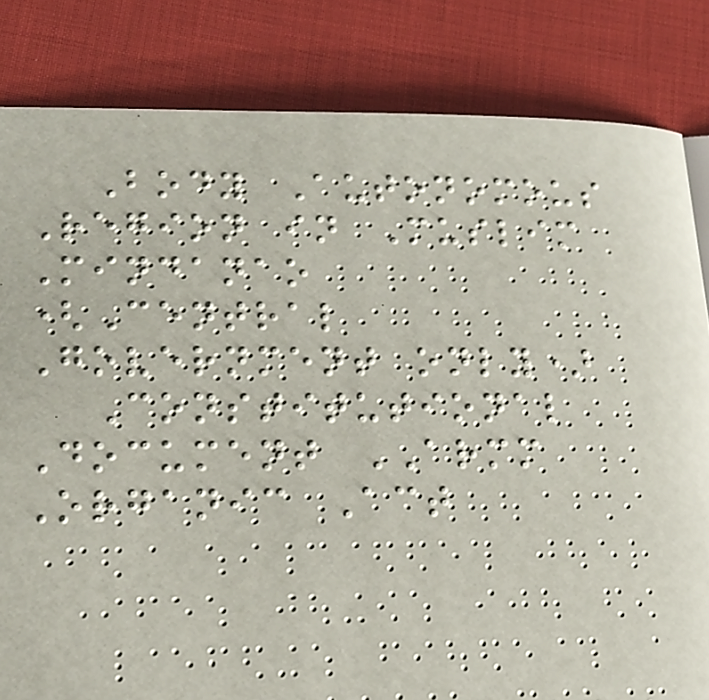Body Autonomous
Region in Muslim
Mindanao
(Central
Government only)
Constitutional
Document ARMM
Organic Act
